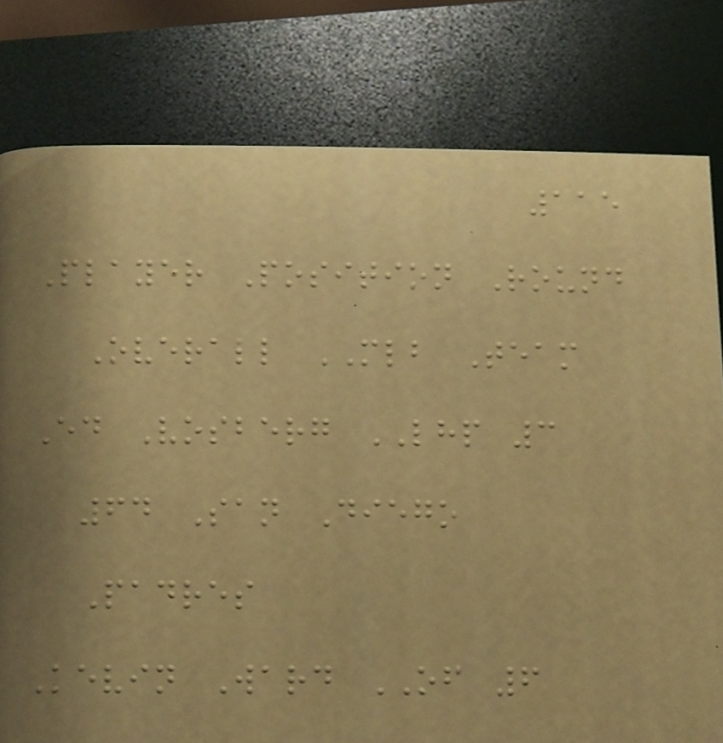115
Player Position Round
Overall MLB Team
Ed Vosberg LHP 3
64 San Diego
Padres
Kevin Ward OF 6
